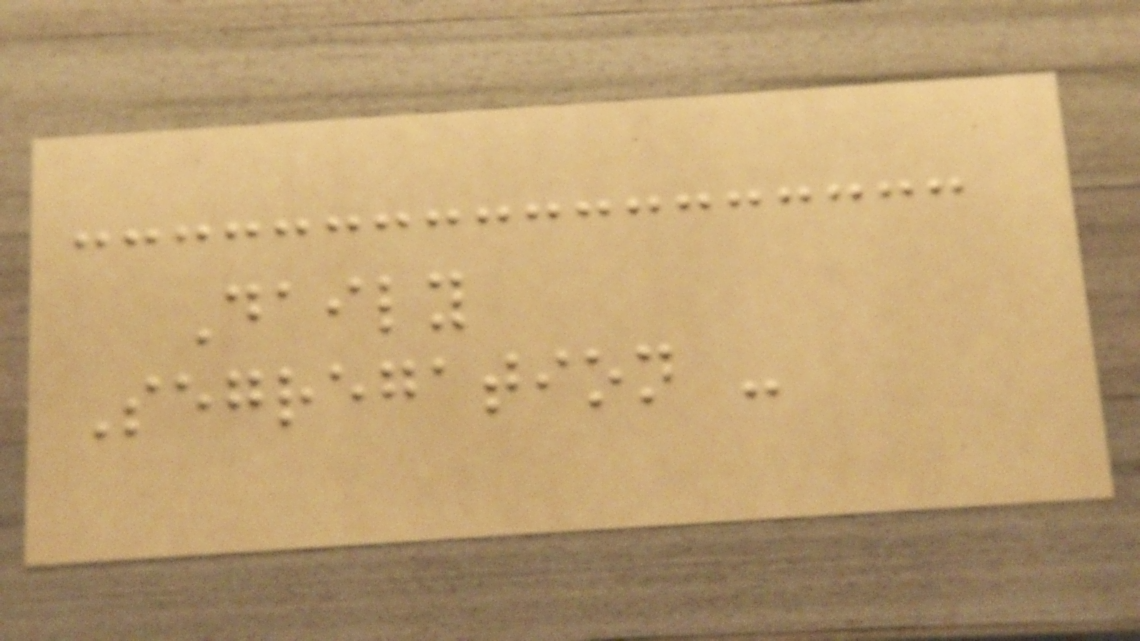Daily
Segregation -
